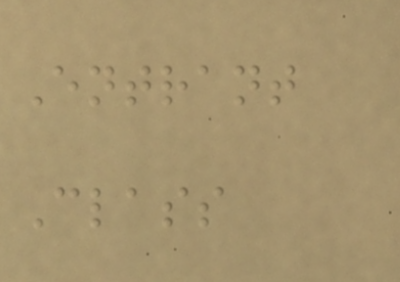Entrant
Class
